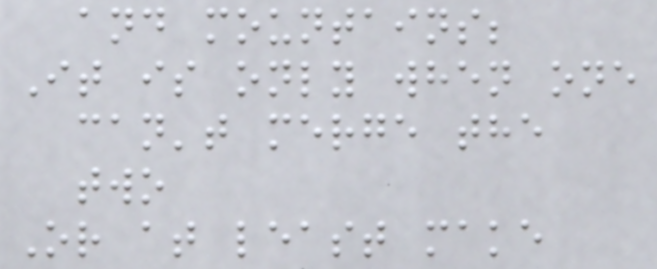and mountains;
It is only when one
can't merge the
two
Or at least make
